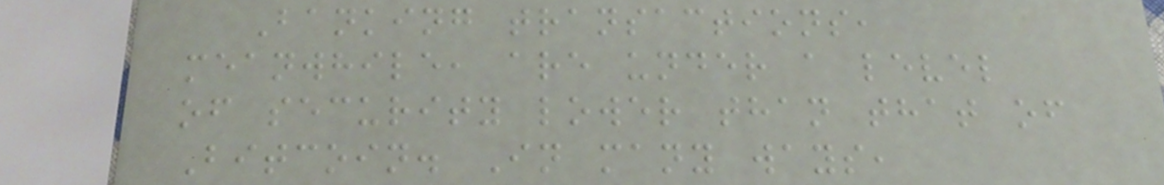Banking transactions,
meanwhile, are under a level
of security lower than that of
Bitcoin. In many ways,
